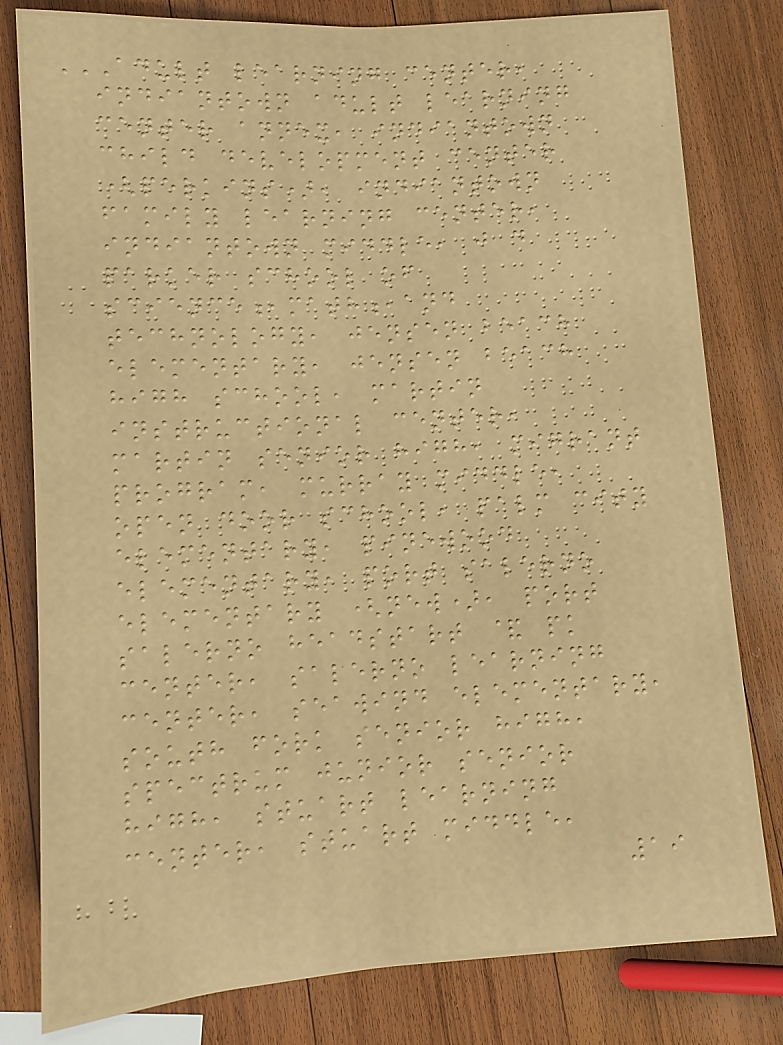ADULT LEARNING CENTER,
INDIANTOWN ADULT LEARNING
CENTER ANNEX, INDIANTOWN
CHILD DEVELOPMENT CENTER
(PERKINS), INDIANTOWN
FAMILY LEARNING CENTER,
INDIANTOWN MIDDLE, J D
PARKER SCHOOL OF
SCIENCE,MATH,AND
TECHNOLOGY, JENSEN BEACH
ELEMENTARY, JENSEN BEACH
HIGH SCHOOL, MARTIN
INSTRUCTIONAL CENTER,
MARTIN SENIOR HIGH, MIGRANT
PROGRAM, MURRAY MIDDLE,
OPEN DOOR SCHOOL, PALM CITY
ELEMENTARY, PINEWOOD
ELEMENTARY, PORT SALERNO
ELEMENTARY (NEW), PORT
SALERNO HEADSTART & PK
CENTER, SALERNO LEARNING
CENTER, SEAWIND ELEMENTARY,
SOUTH FORK SENIOR HIGH,
SPECTRUM JUNIOR SENIOR
HIGH, STUART LEARNING
CENTER, STUART MIDDLE,
19
